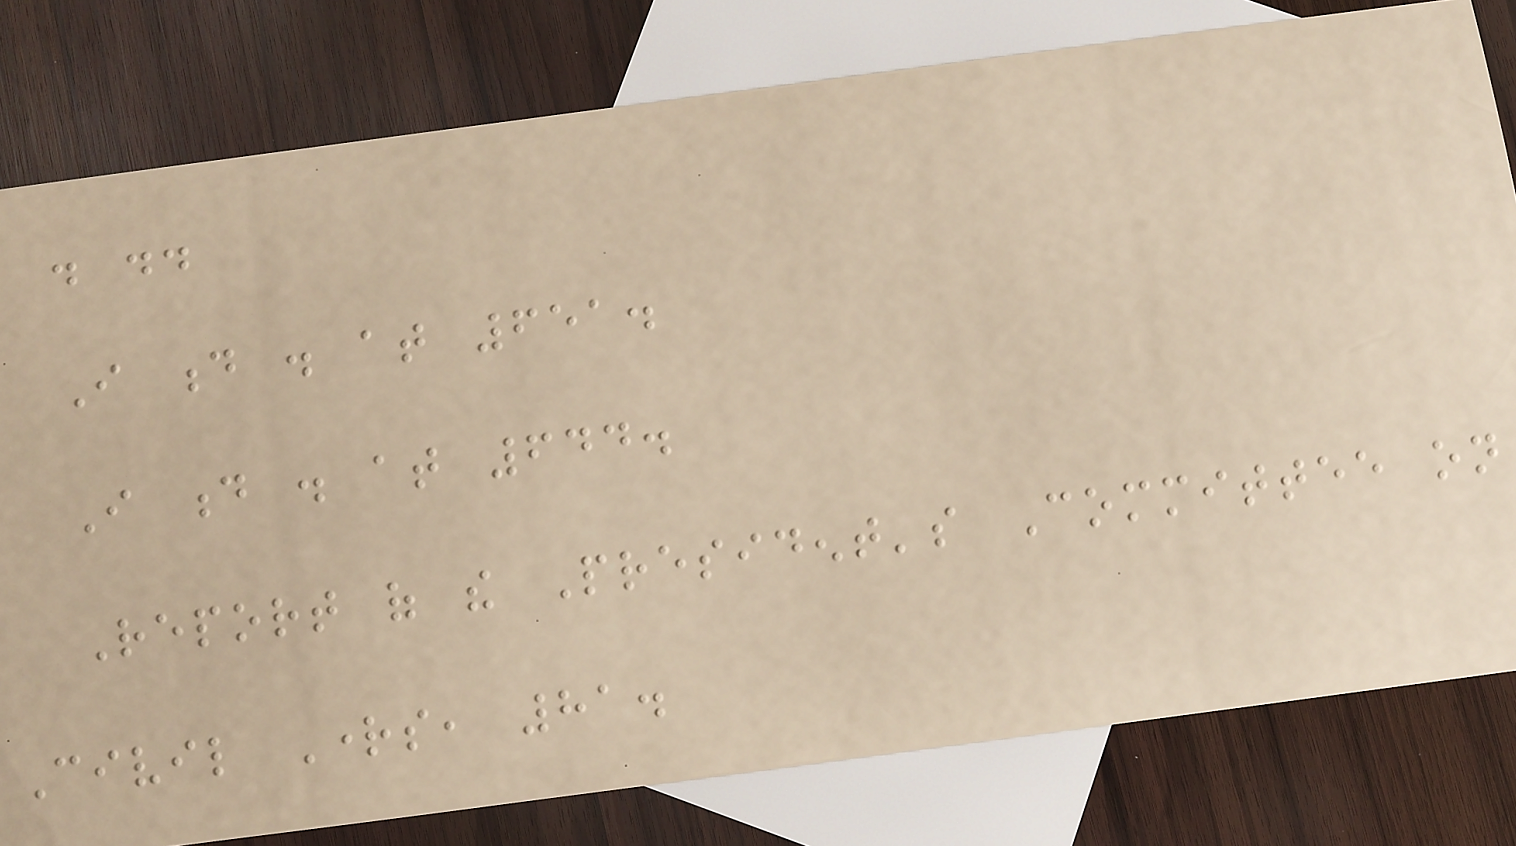. ..
I d . at 651.
I d . at 644.
Report of the President's Committee on
Civil Rights, 81.
